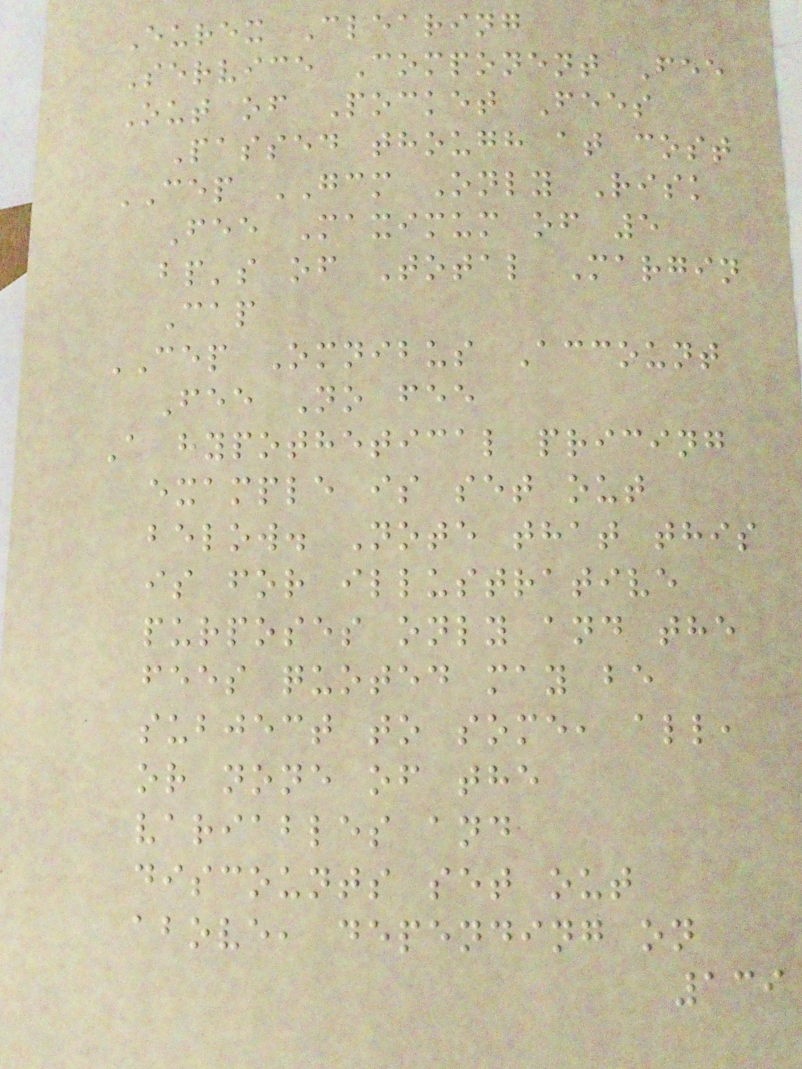Eurex Clearing
Service Component Fee
Out of Pocket Fees
Passed though at cost
CEP GCM Only Risk
Fee Maximum of 5
bp's of Total Margin
Cap
CEP Omnibus Account
Fee No fee
A hypothetical pricing
example is set out
below. Note that this
is for illustrative
purposes only and the
fees quoted may be
subject to some, all,
or none of the
variables and
discounts set out
above, depending on
139
